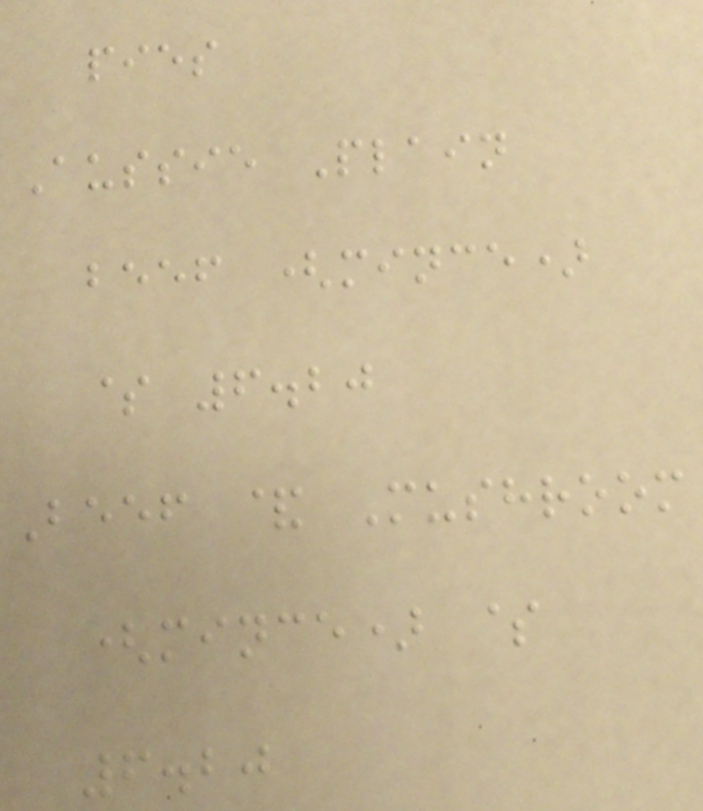pies
Aussie Plain
beef (mince)
$ 6.20
Beef & Mushroom
(mince) $
6.20
